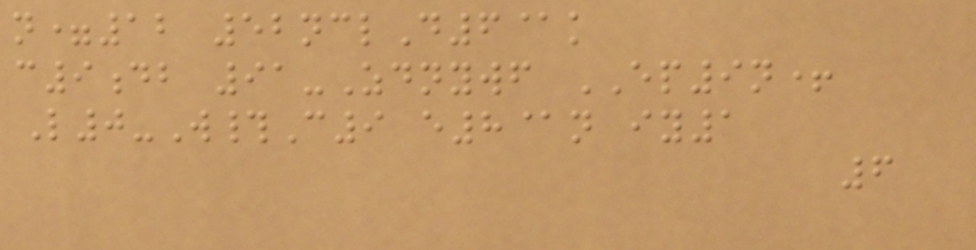n=12 52nclD6@k
c9db 91-Zdnywf EP9n+
L0-W#C9 e8@n iy1
6
